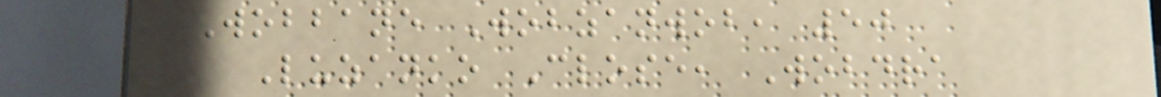Wobbane Wobzanwob, 50
Luzanko Close, Wobdra
